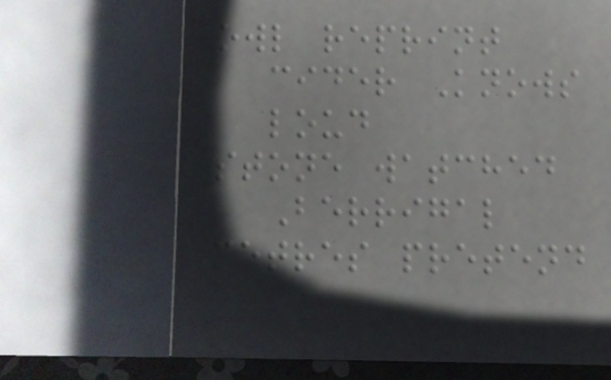owl reprint
cider Knows
loud
stone watched
Berrigal
metres pretend
